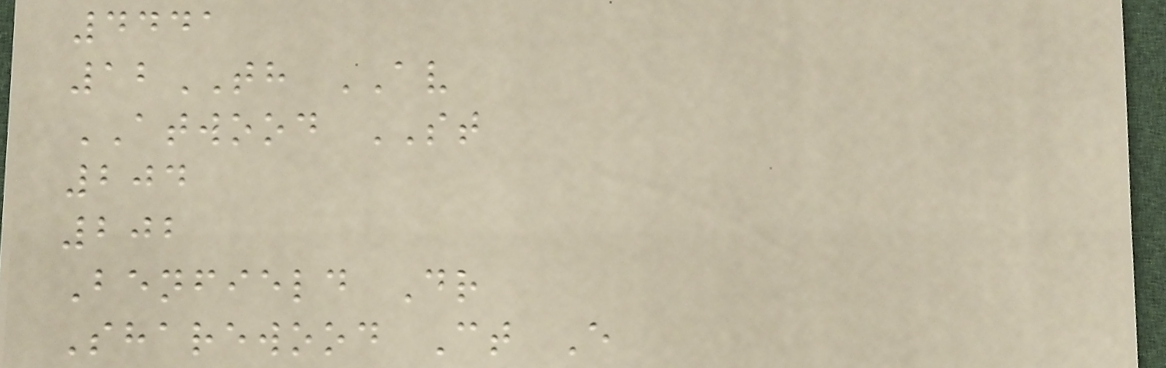4441
12TH AV
ATWOOD ST
204
202
Benfield Dr
Sharewood Ct E
